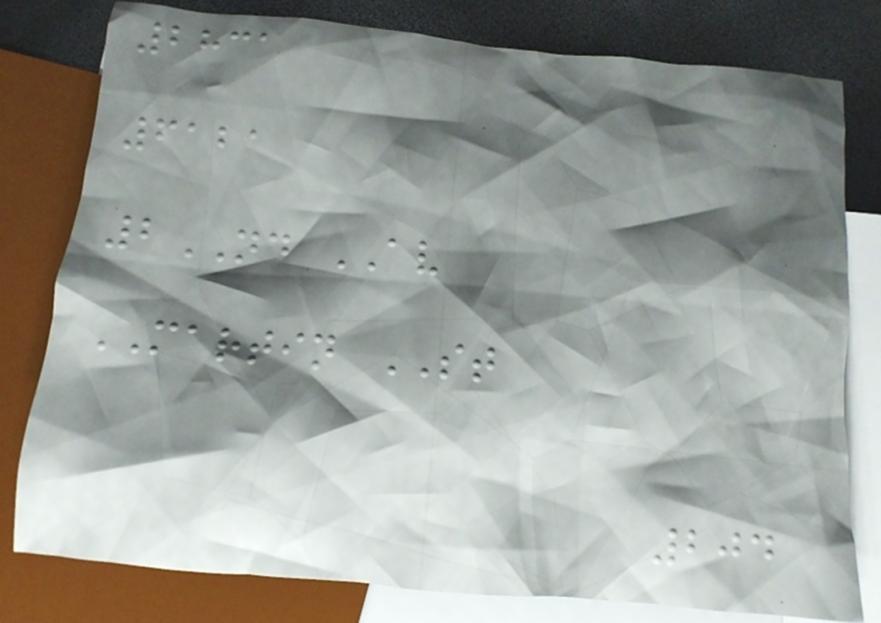2831
6121
2ND AV
MARTIN ST
204
